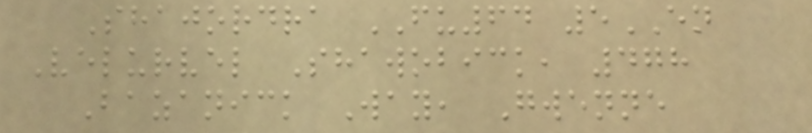Shajordra FU64 5EN
Velurvel Shawobick, 478
Bazanick Way, Gwenne
